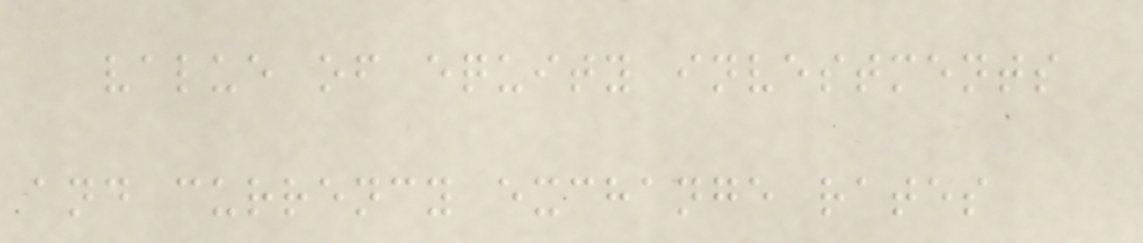value of equity investments
and currency exchange rates
